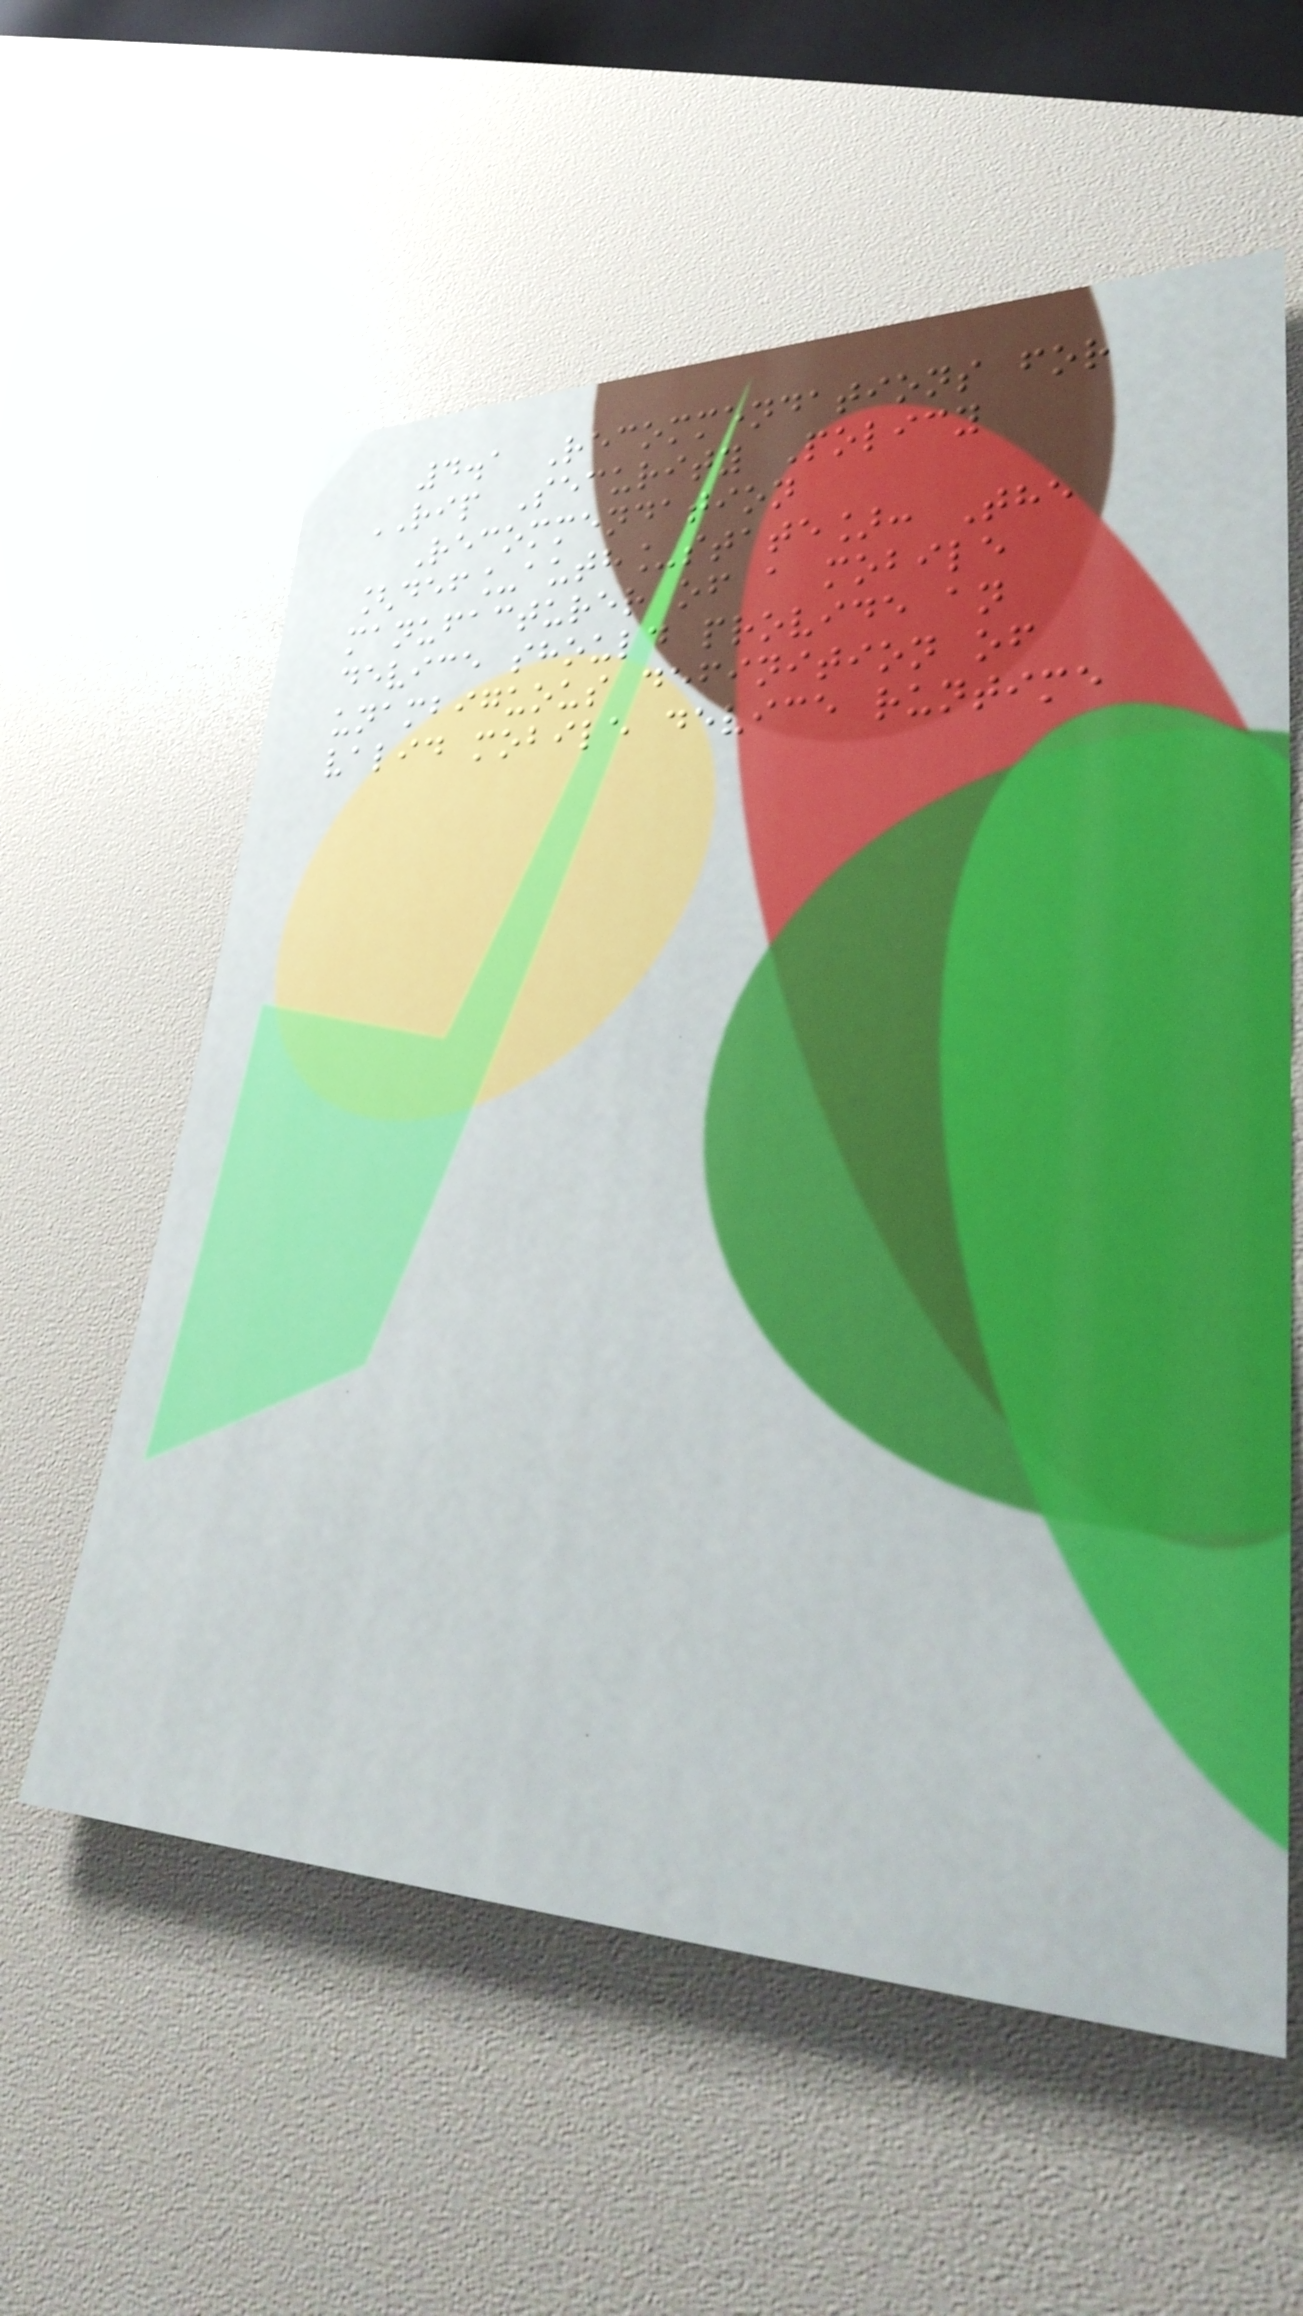4.1 Recommendations for
RIP Security Policy
Recommendation
[def_auth_state]: The
manufacturer of a mobile
device should provide an
unambiguous definition of
valid mobile device runtime
